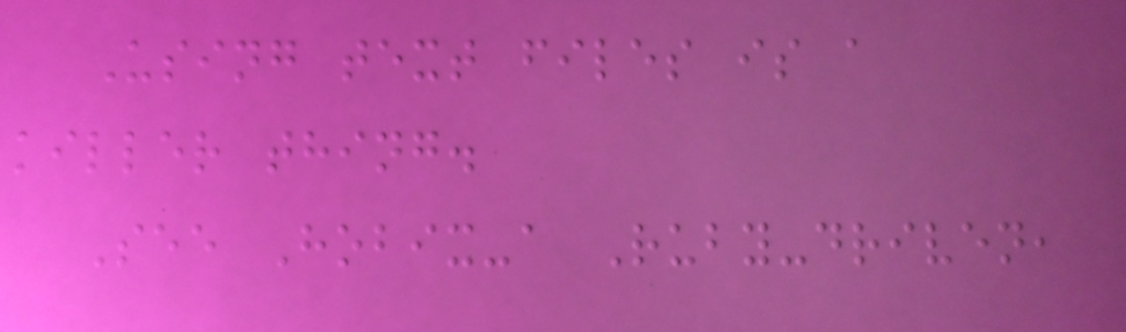Using text files is a
killer thing.
See Hobix-a Ruby-driven,
